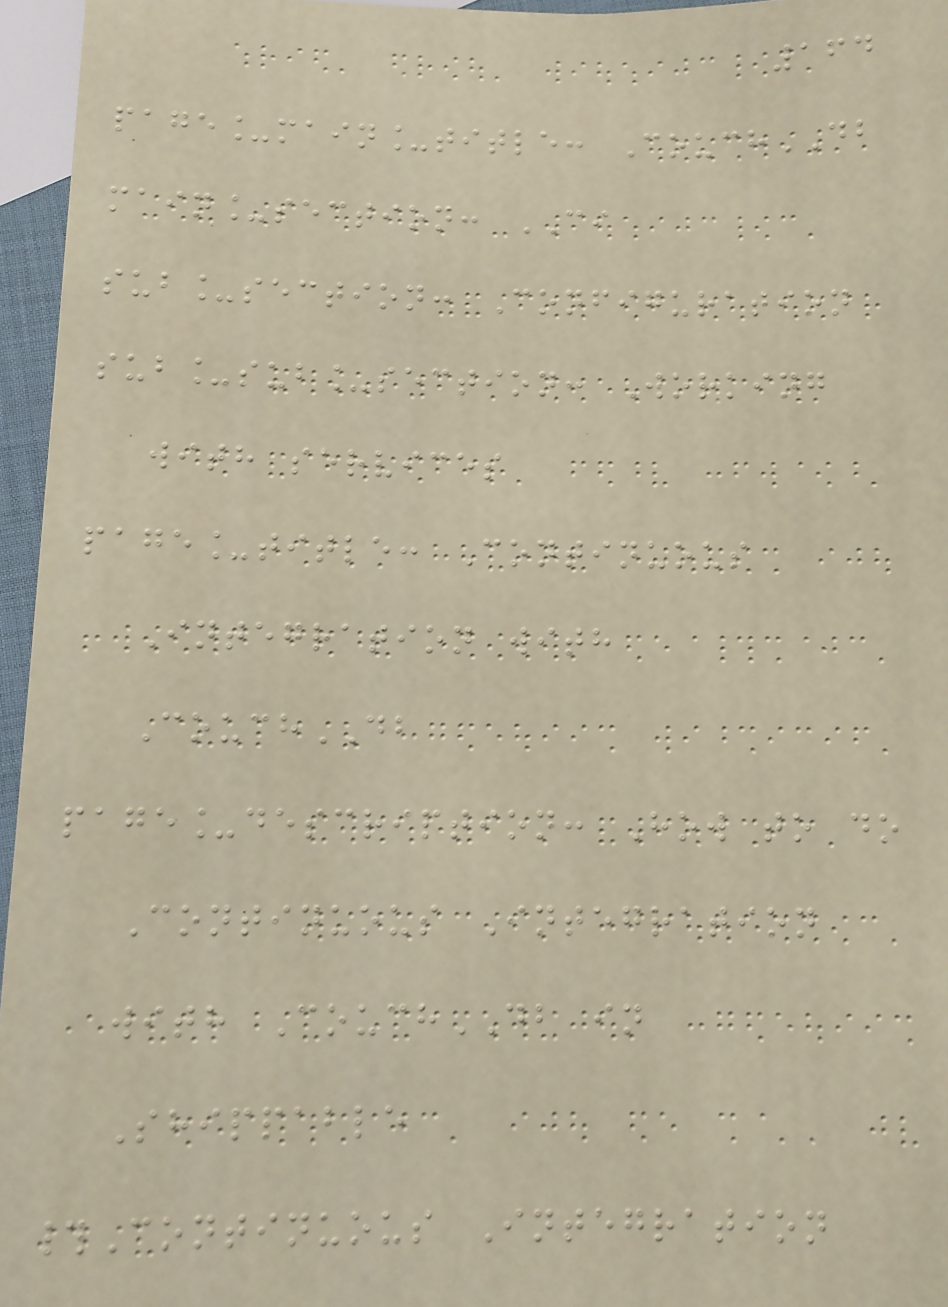164
page_main_title: CouchDB
main_section: CI
sub_section: Configuration
sub_sub_section: Working
with services
page_title: Continuous
Integration with
CouchDB
page_description: How to do
Continuous Integration
with CouchDB in
Shippable
#Continuous Integration
